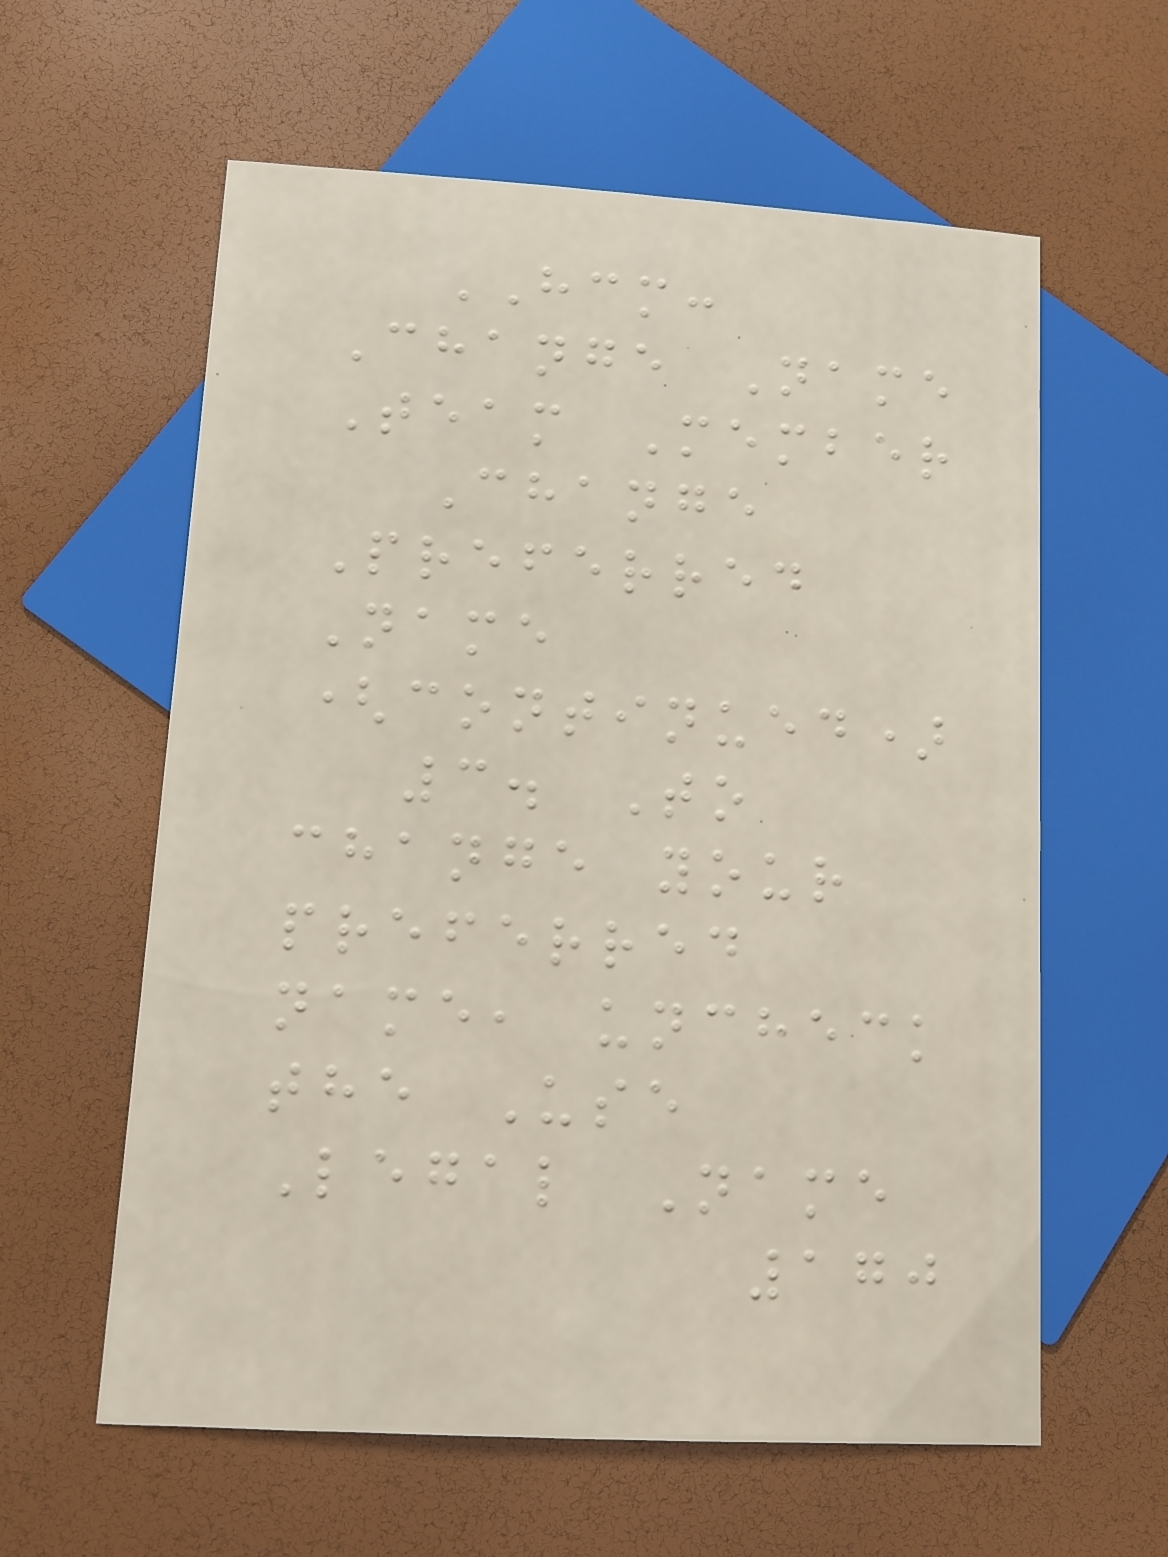HCM:
Change Name
Team Member
Change
Preferred
Name
(continued)
3. To
change your
preferred
name, uncheck
the Use
Legal Name
170
